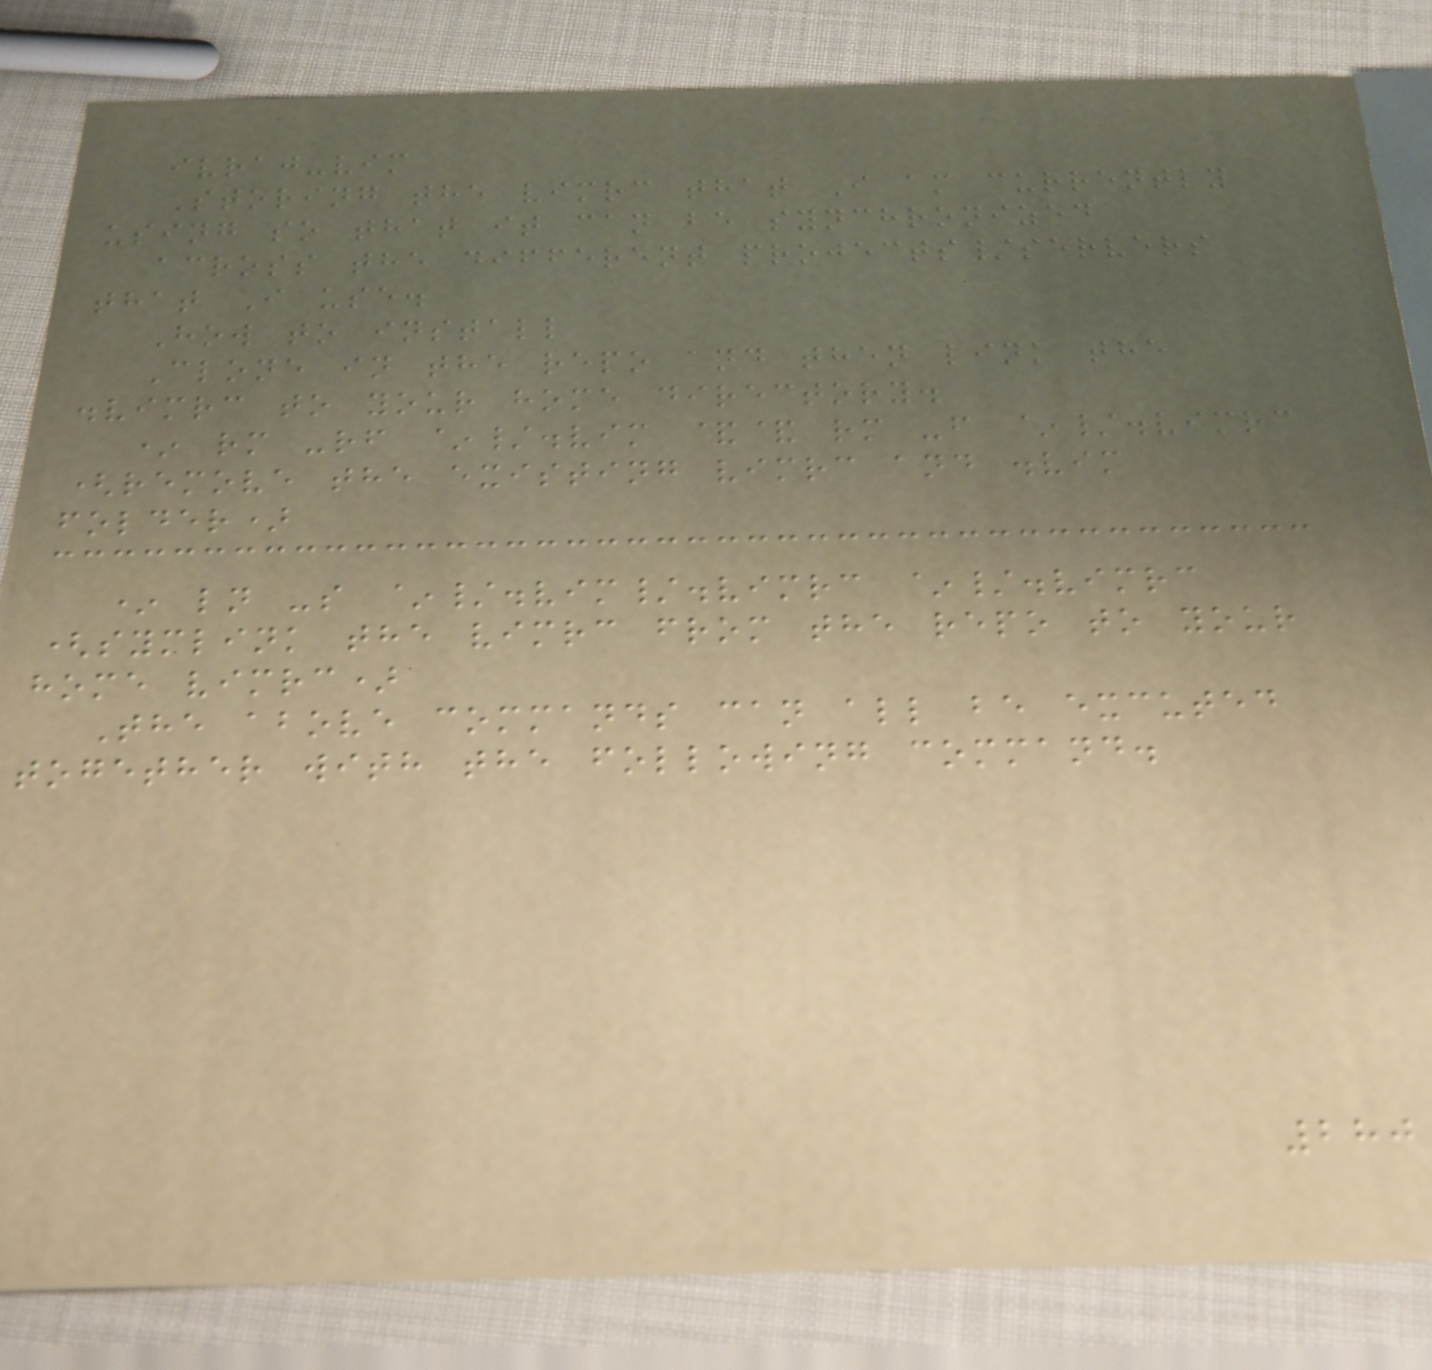ivraj-vim
Storing the vimrc that I am currently
using so that it can be synchronized
across the different projects/servers
that I use.
How to install
Clone in the repo and then link the
.vimrc to your home directory.
* rm -rf ~/.vim && rm -f ~/.vimrc
(remove the existing vimrc and .vim
folder)
* ln -s ~/.vim/.vimrc ~/.vimrc
(symlink the vimrc from the repo to your
home vimrc)
The above commands can all be excuted
together with the following command.
280
